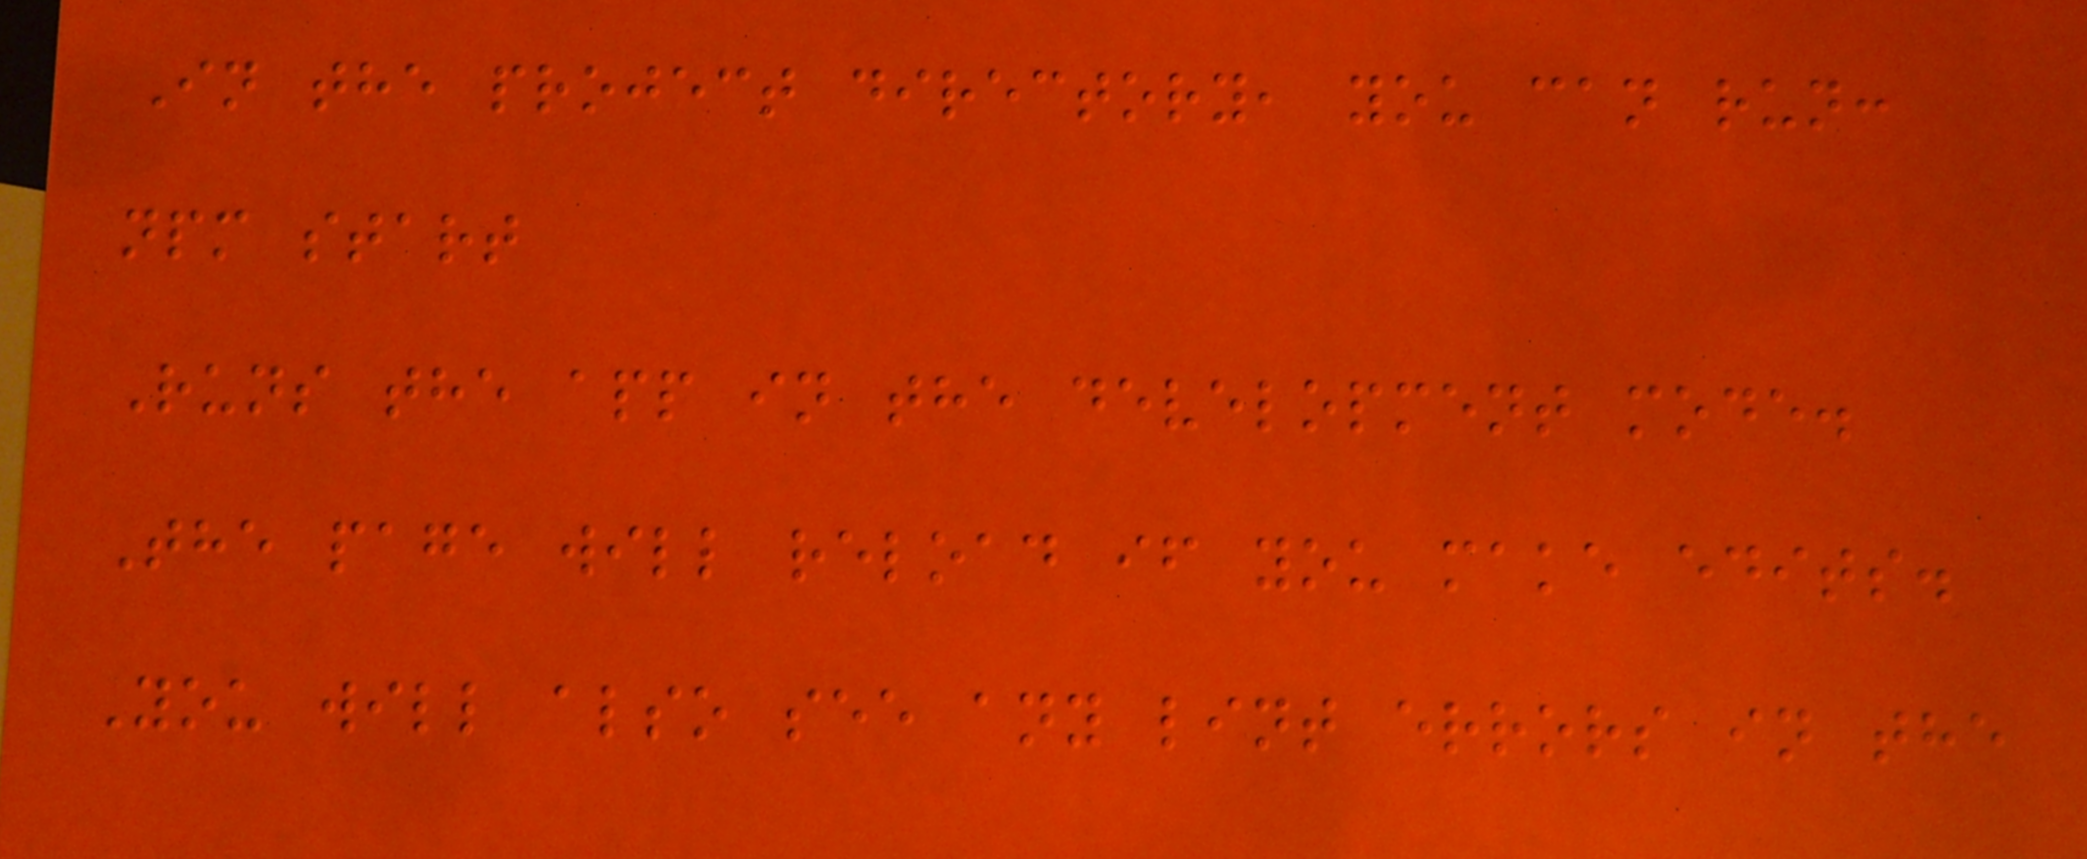In the project directory, you can run:
npm start
Runs the app in the development mode.
The page will reload if you make edits.
You will also see any lint errors in the
